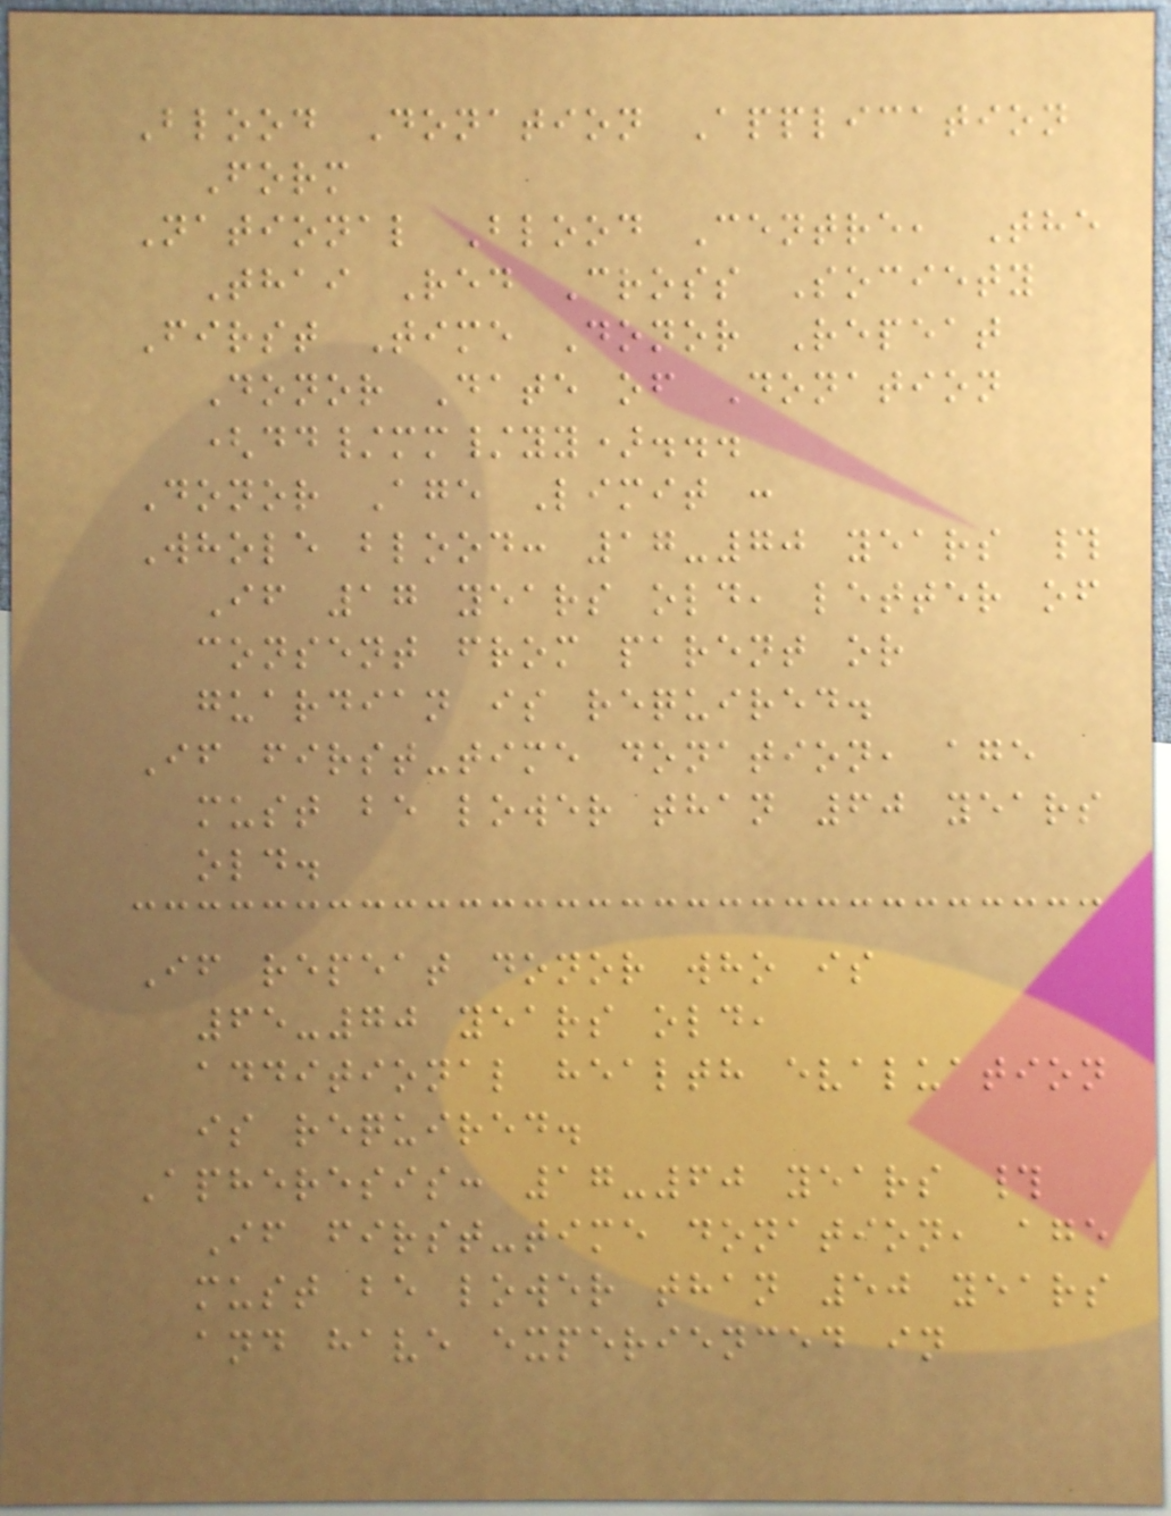Blood Donation Application
Form
National Blood Centre, The
Thai Red Cross Society
First Time Donor Repeat
Donor Date of Donation
(dd/mm/yy)...
Donor Age Limit :
Whole blood: 17-70 years #
If 17 years old, letter of
consent from parent or
guardian is required.
If first-time donation, age
must be lower than 60 years
old.
If repeat donor who is
65-70 years old,
additional health evaluation
is required.
Apheresis: 17-60 years #
If first-time donation, age
must be lower than 50 years
and have experienced in
